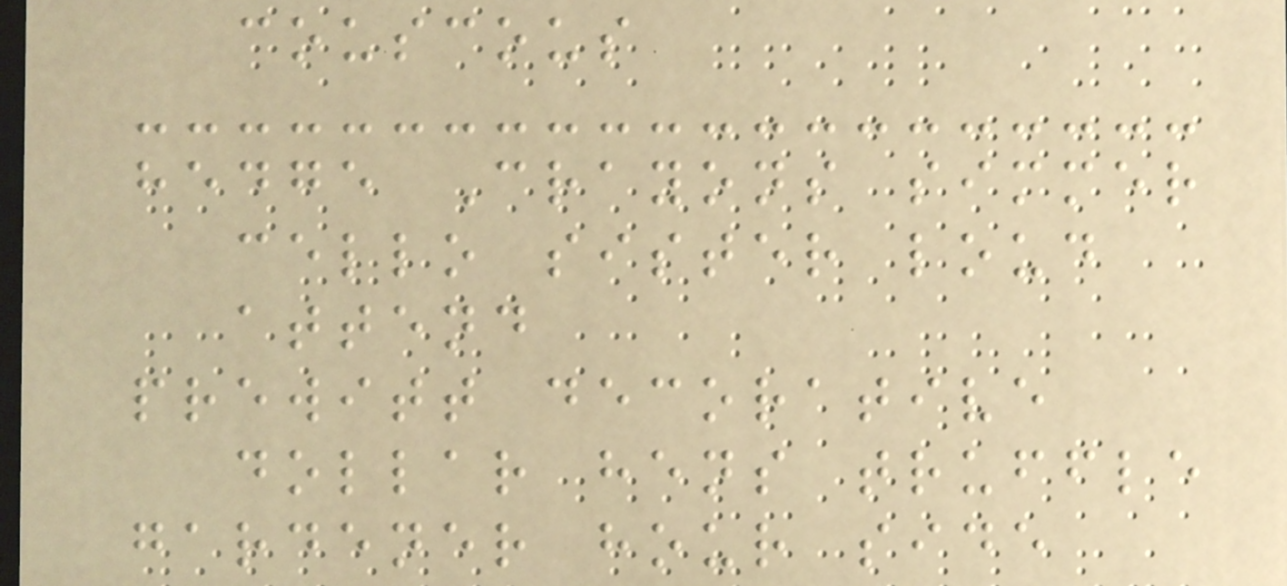couscous
hedge Crayons simmer
cello sister loud
attend
prewitt decorative
dollar hens truffle
gardener hour side
